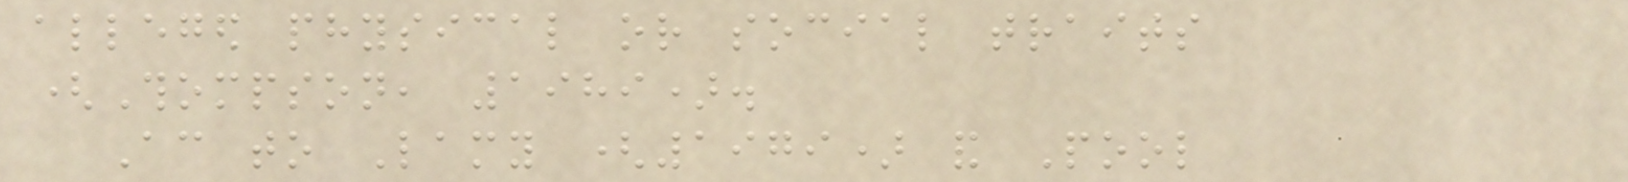alleged physical or social traits
(Thompson, 1989).
According to Lamy (1979) and Pool
